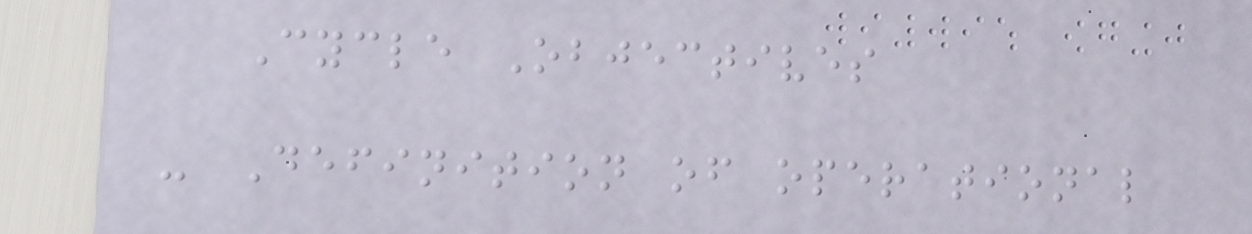Cycle Objectives
- Definition of operational
